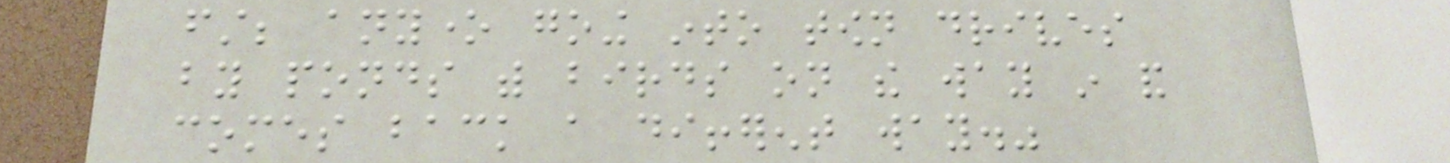first; anyone going into town drives
by ponds with birds on the way in and
comes back a different way."
